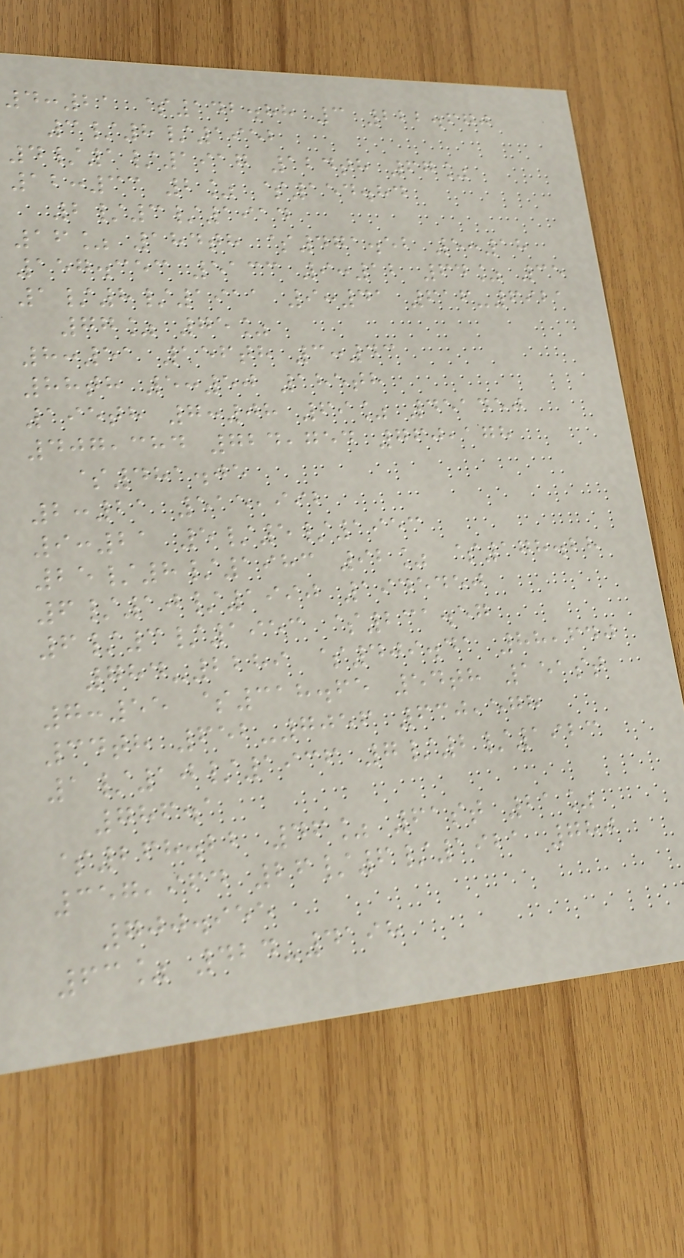4:21 $142.88 3 222.670
3/8/1952
4/1/1917 124th 67%
12:33 2% $154.84
2/3/1914
16% 184th $471.52 5:18
157.353 5133 9:12 64% 35
1/8/1911 9:41 616-6921
77% 75%
8:51 156th 3:43
88th 5:50 185th
195th 7:08 69% 451450
407,384 724,754 760,178
$481.05
2:21 515,992
9:21 5/5/1953
25/8/1983 92% $178.28
6/10/1990 1945450
6/3/1953 $231.57
784-2289 $409.41 88,640
7:55 $318.65 54th 151st
34th 652-7056 630,578
1/10/1936 7/2/1923
786.1
$268.22 46% 61st 21%
357,964 26/6/1921 780
700.955
63% 424-4198
